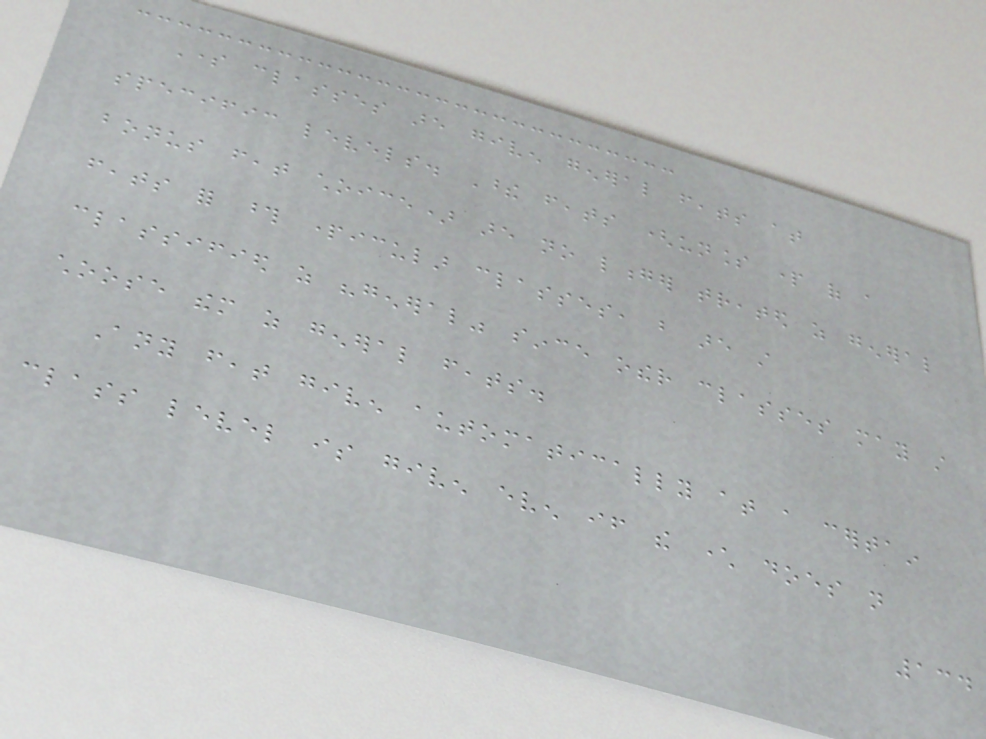Some classes are given general feats at
specific levels. These feats (unless part of a
bonus feat choice) are no longer treated as general
feats for those particular classes, but are still
classified as "general" since other classes may still
choose them as general feats.
Any feat given automatically at a certain
class level is given even if the character does not
134
